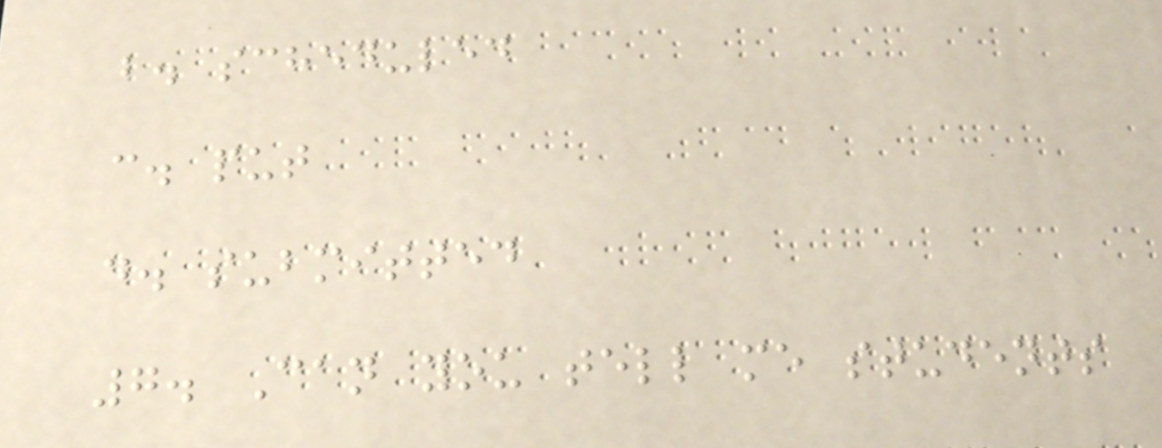b. scheduled
c. put
d. submitted
7. Can you tell me students
